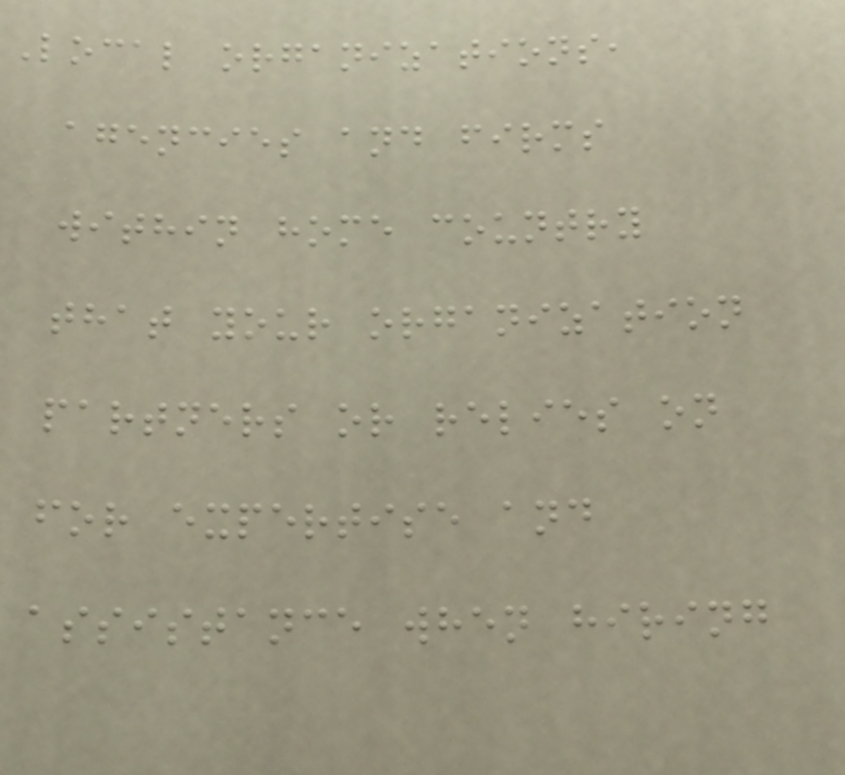Local organizations,
agencies and firms
within home country
that your organization
partners or relies on
for expertise and
assistance when hiring
